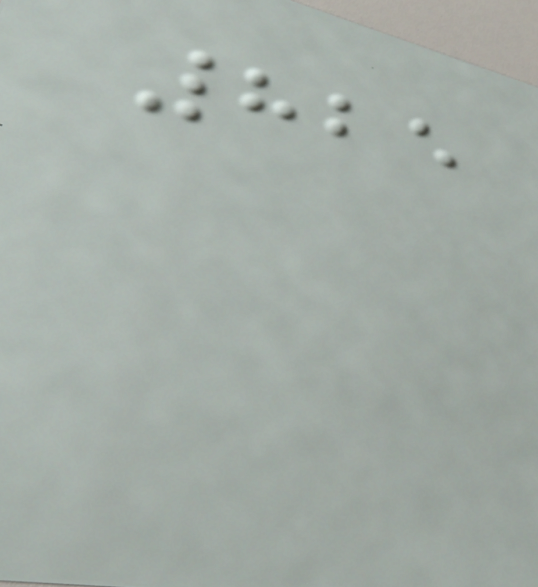825
